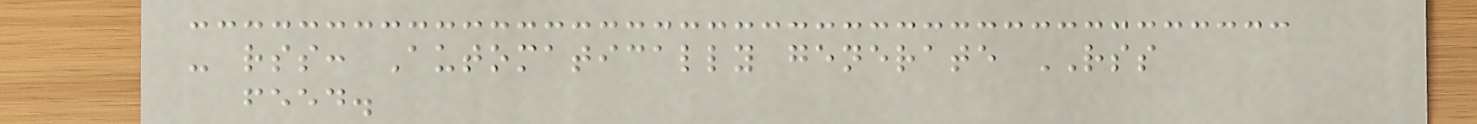- rss: Automatically generate RSS
feed.
